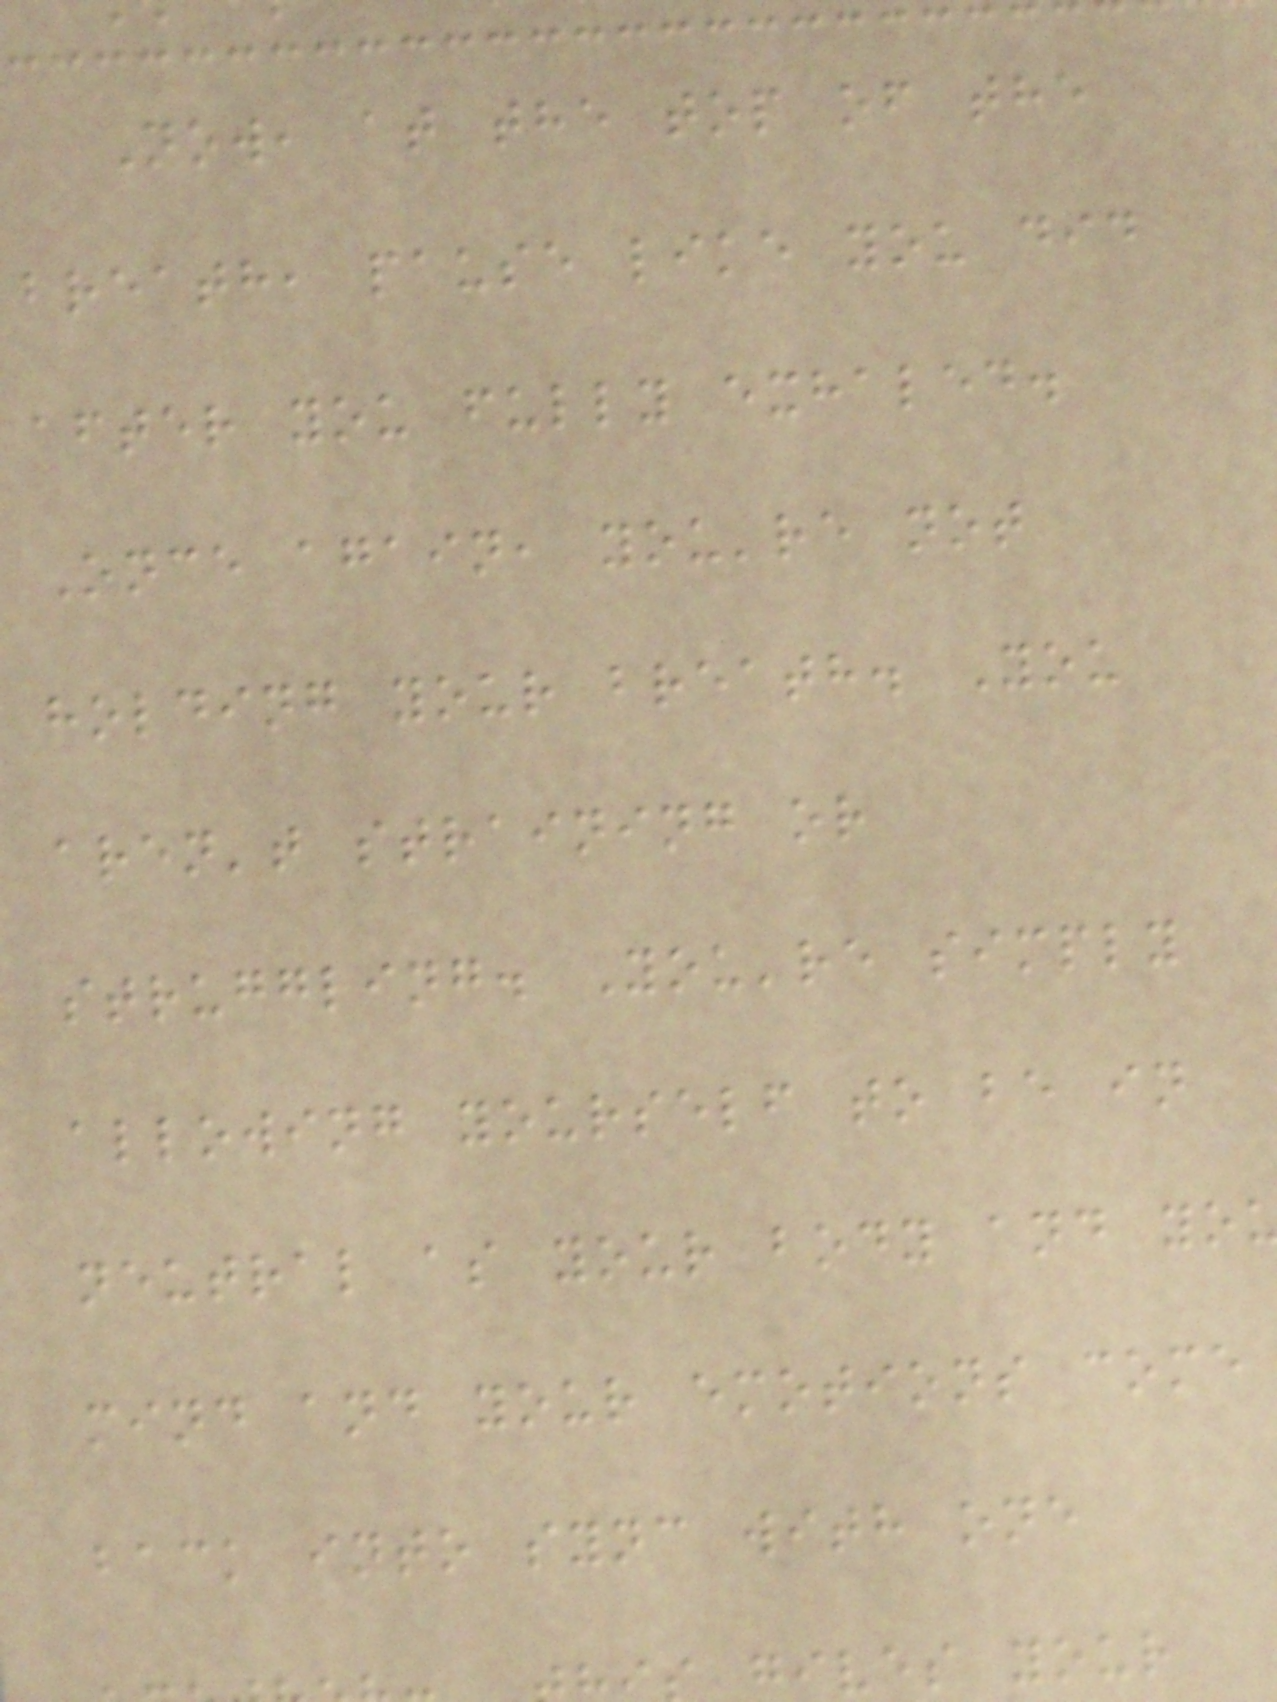Now, at the top of the
breath, pause like you did
after you fully exhaled.
Once again, you're not
holding your breath. You
aren't straining or
struggling. You're simply
allowing yourself to be in
neutral as your body and yo
mind and your emotions come
back into sync with one
gives your
